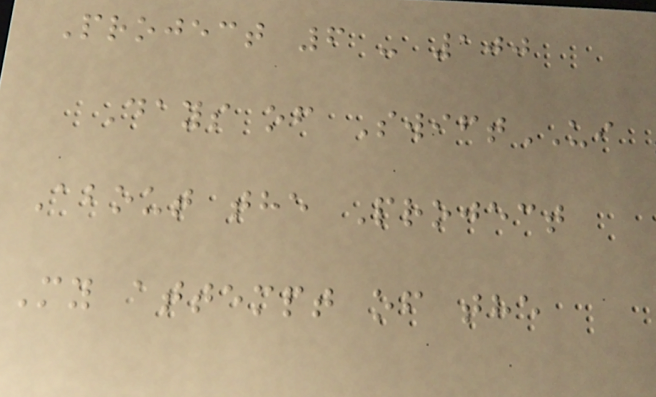Project 6 - 100
Days of SwiftUI
About the Project
My attempt of the
